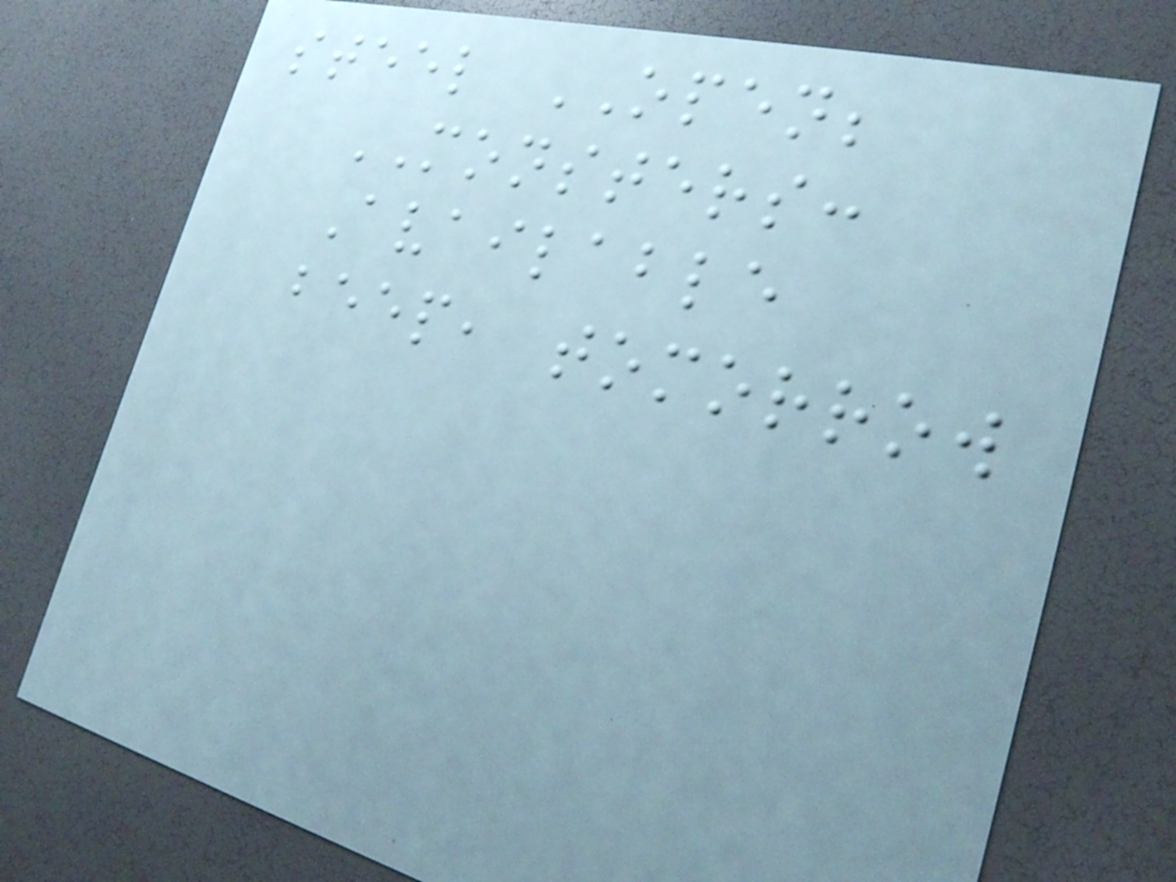steel OPEN;
MONSTERS:
Available
beep, tomorrow
